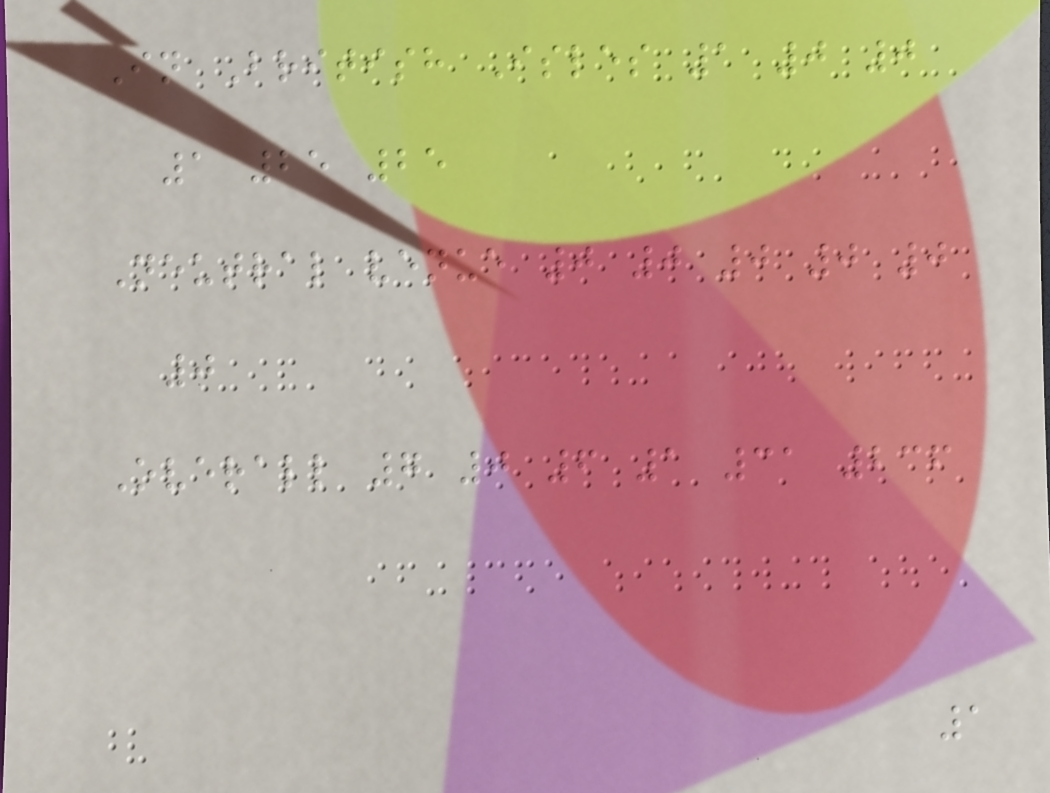In British Isles 1 0 0
1 25 25
Neutral venue 0 0 0 0 0
0
Overall 7 0 6 1 31 236
1
